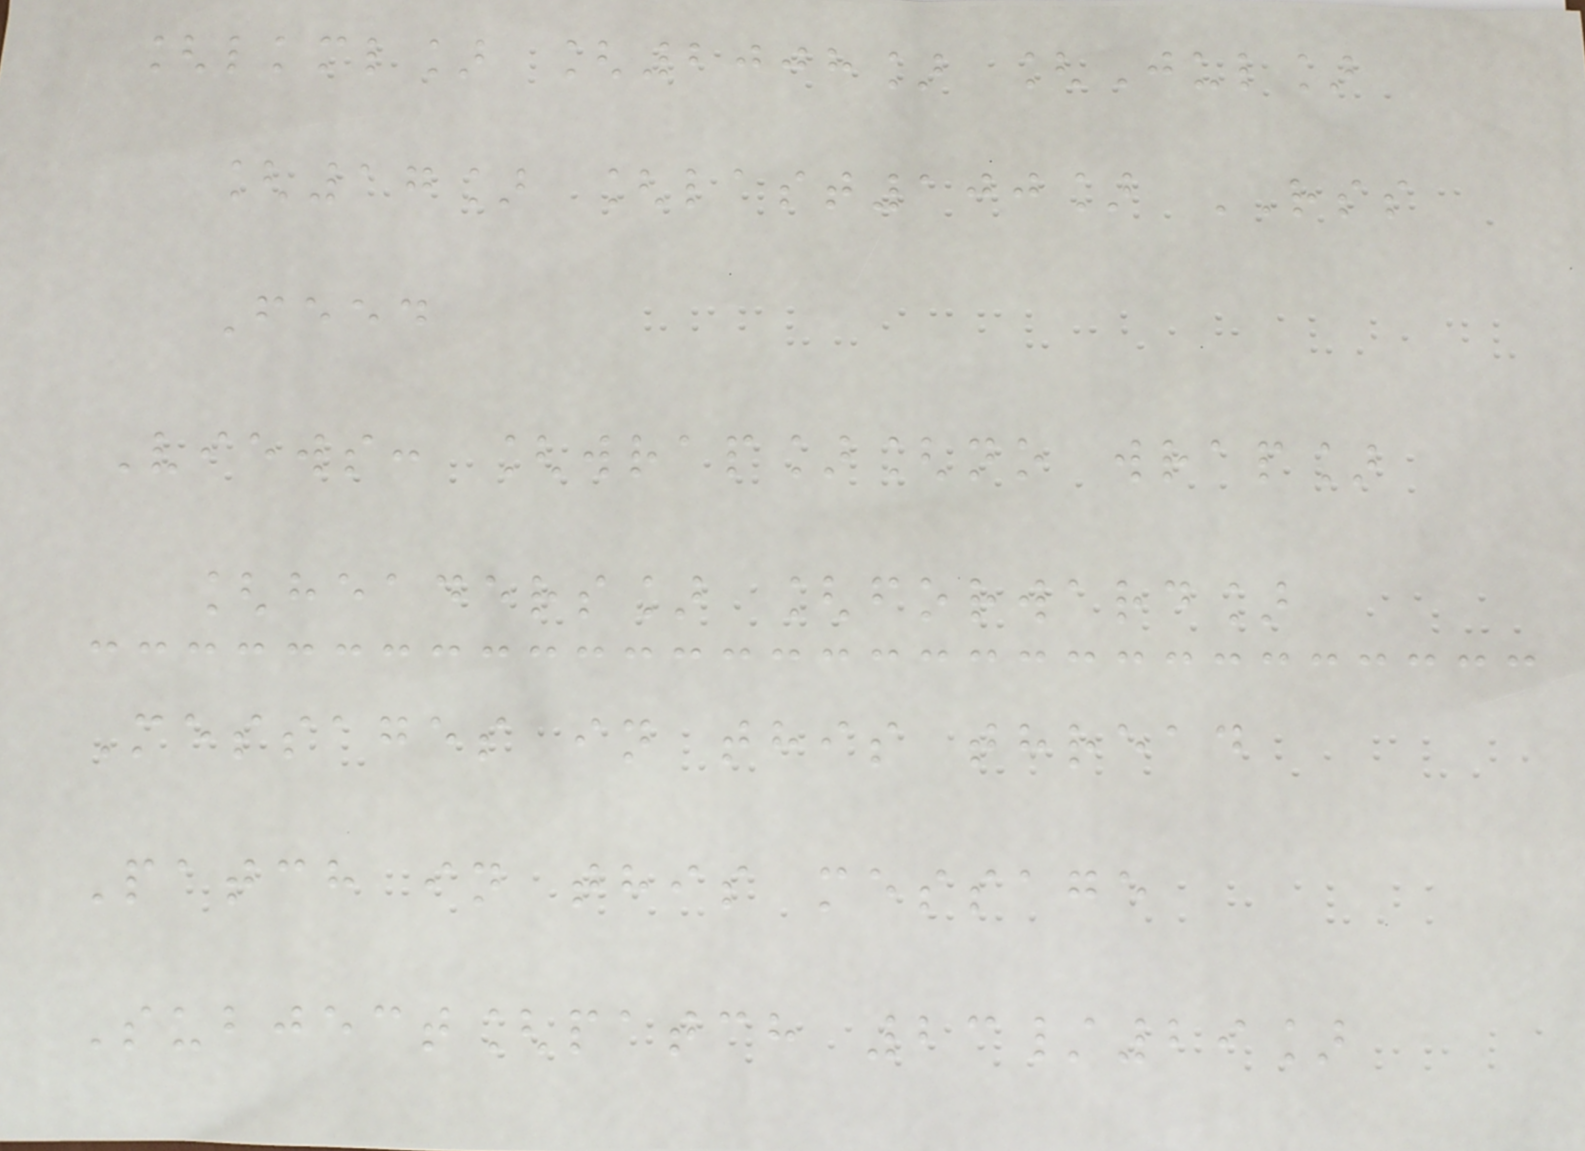[lkml] [2008] [Jul]
[17] [last100] RSS
Feed
Views: [wrap][no wrap]
[headers] [forward]
Messages in this thread
Patch in this message
Subject[patch 23/29]
